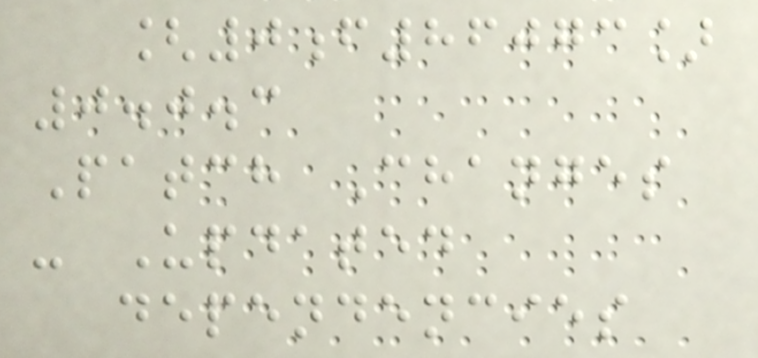[0f86073]
0.0.3
Patch Changes
- Updated
dependencies
